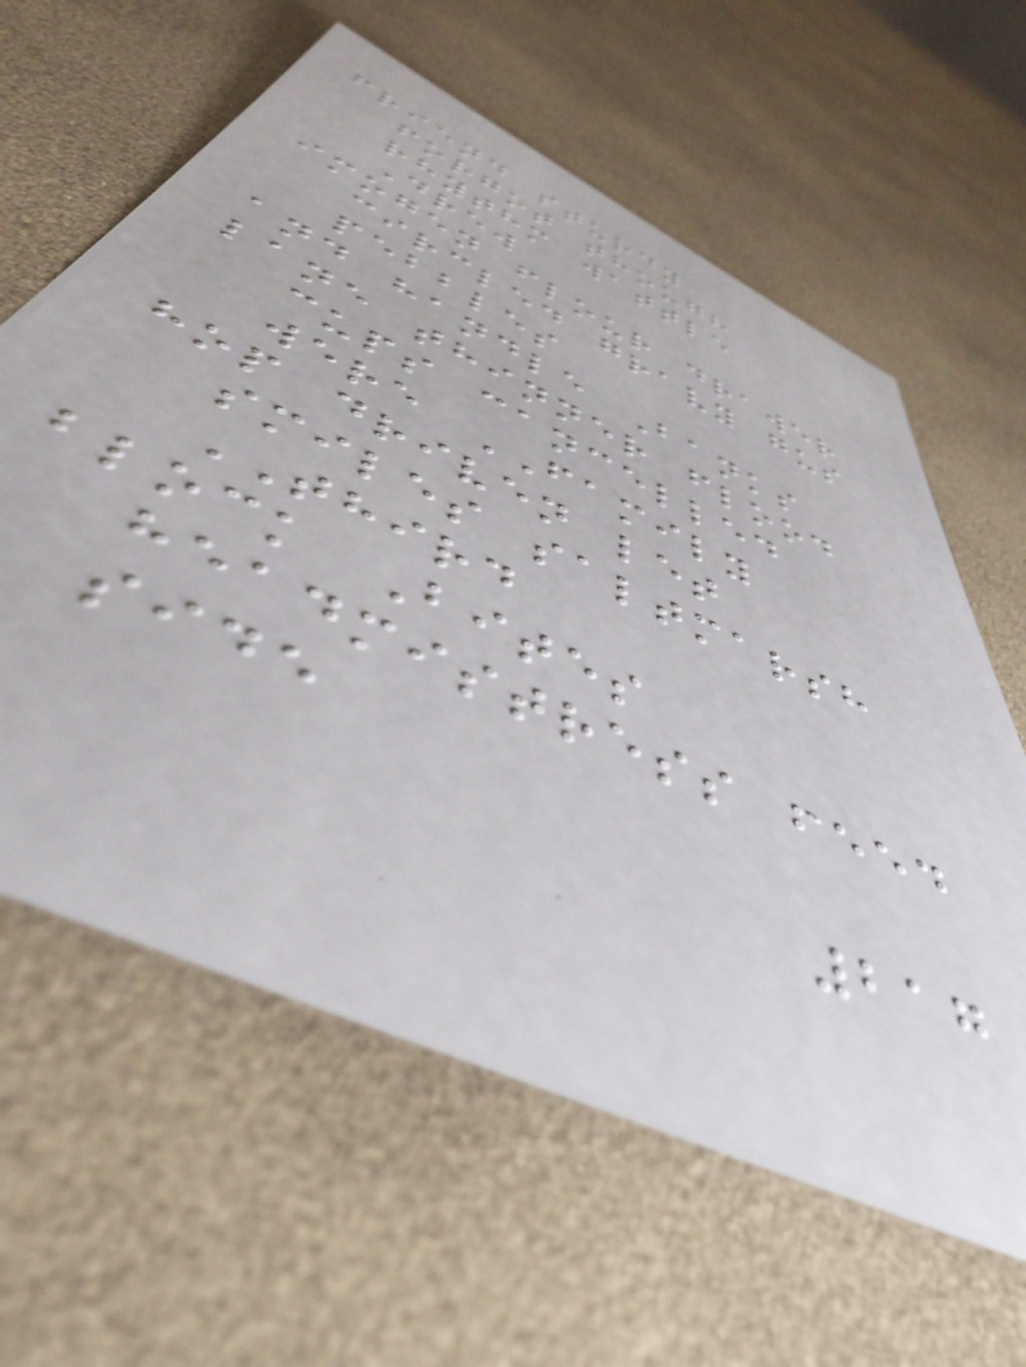friend sturdy
forgot though
rhythm wattle
Drew
imogen flour drawer
circled gravy gus
pebbles
and handle Banks
lane thinner flood
cups cancelled
were FAMILY
hop driven let
smiles saltmarsh
THIRD
block Bites
headmistress feed
side
217
